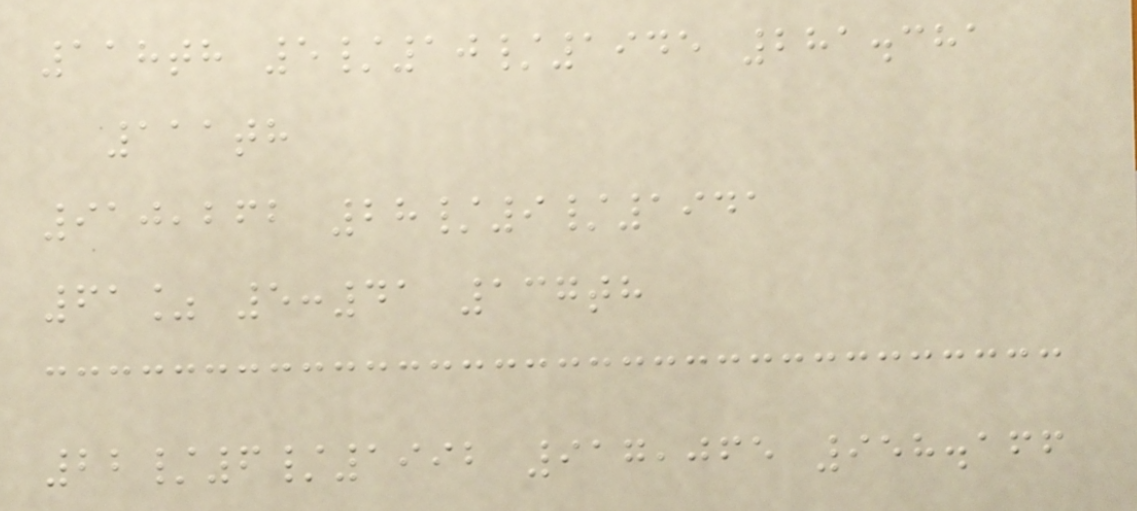118th 5/10/1945 281.381
111th
910,262 28/9/1941
61% 5:41 137th
22/6/1992 917,065 958.166
